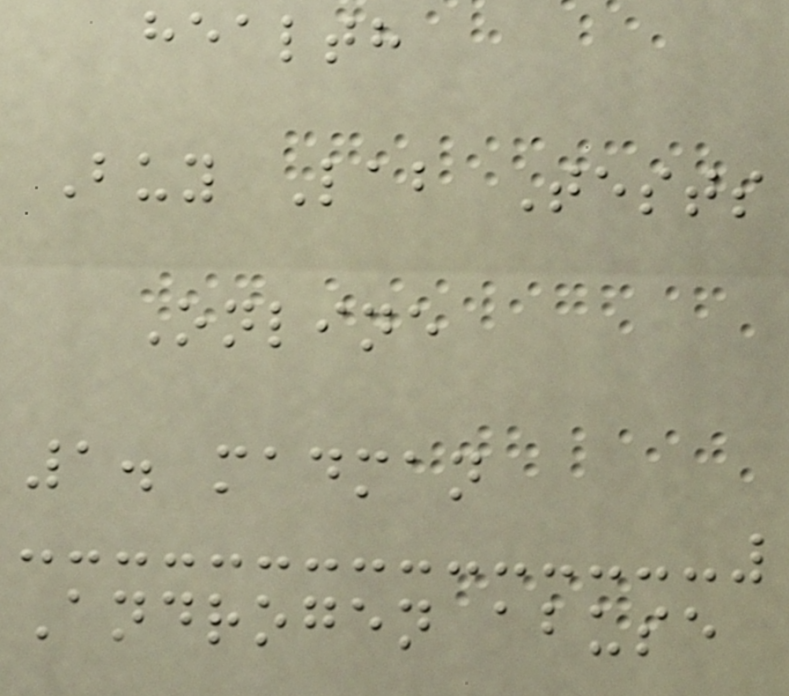health
Buy Lab Tests
Online
1. madman
Androgen abuse
